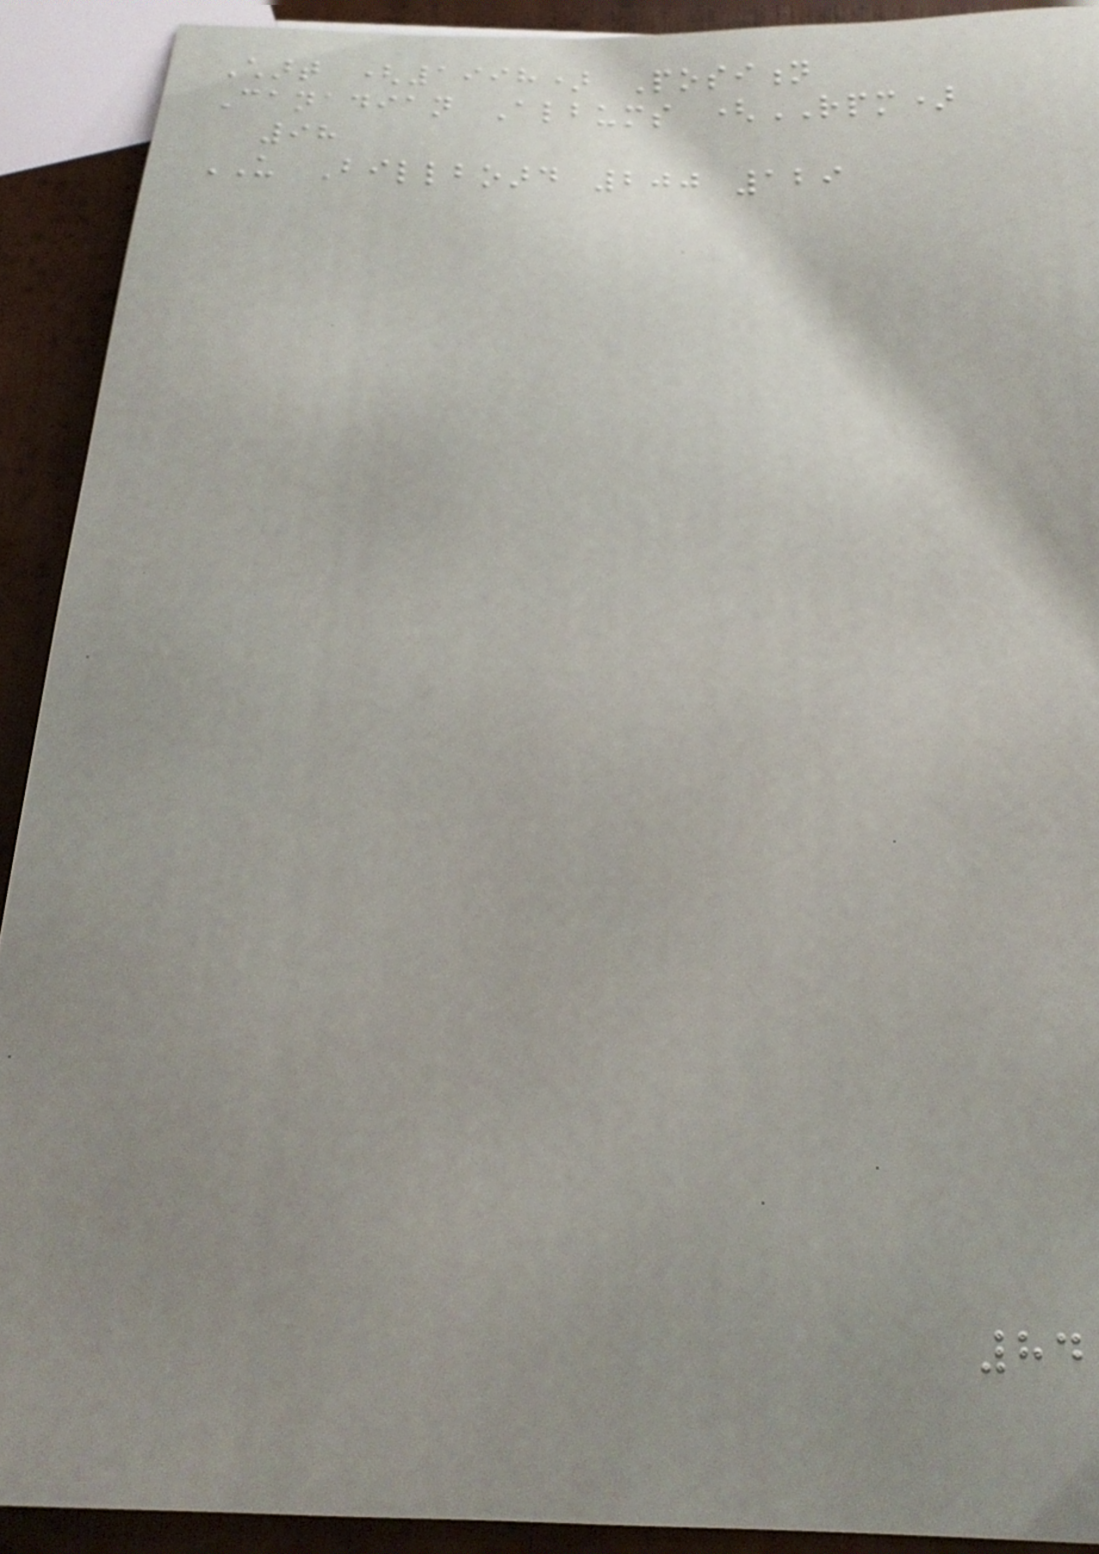Chart (1998) Position
Canadian Albums (RPM)
98
US Billboard 200 129
84
